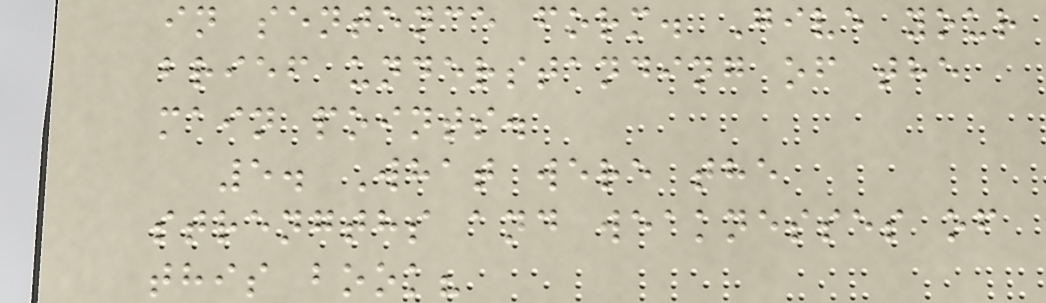in sentence form. Give your
brief understanding of the
main points.
5. What were the
strengths and weaknesses of
this book?
